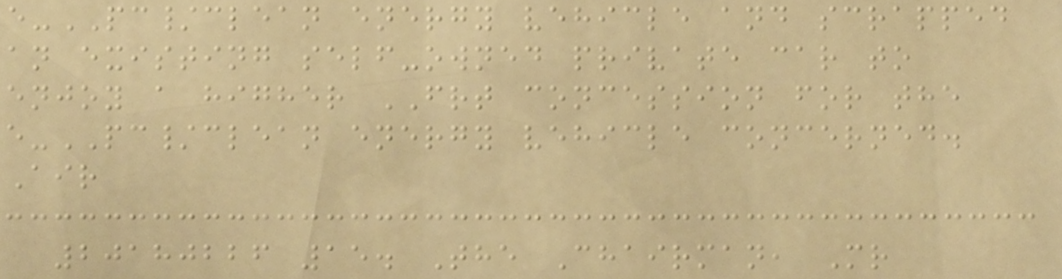e-PC/clean energy vehicle and scrapped
an existing self-owned private car to
enjoy a higher FRT concession for the
e-PC/clean energy vehicle concerned.
Air
20180226 15. The Chairman, Mr
